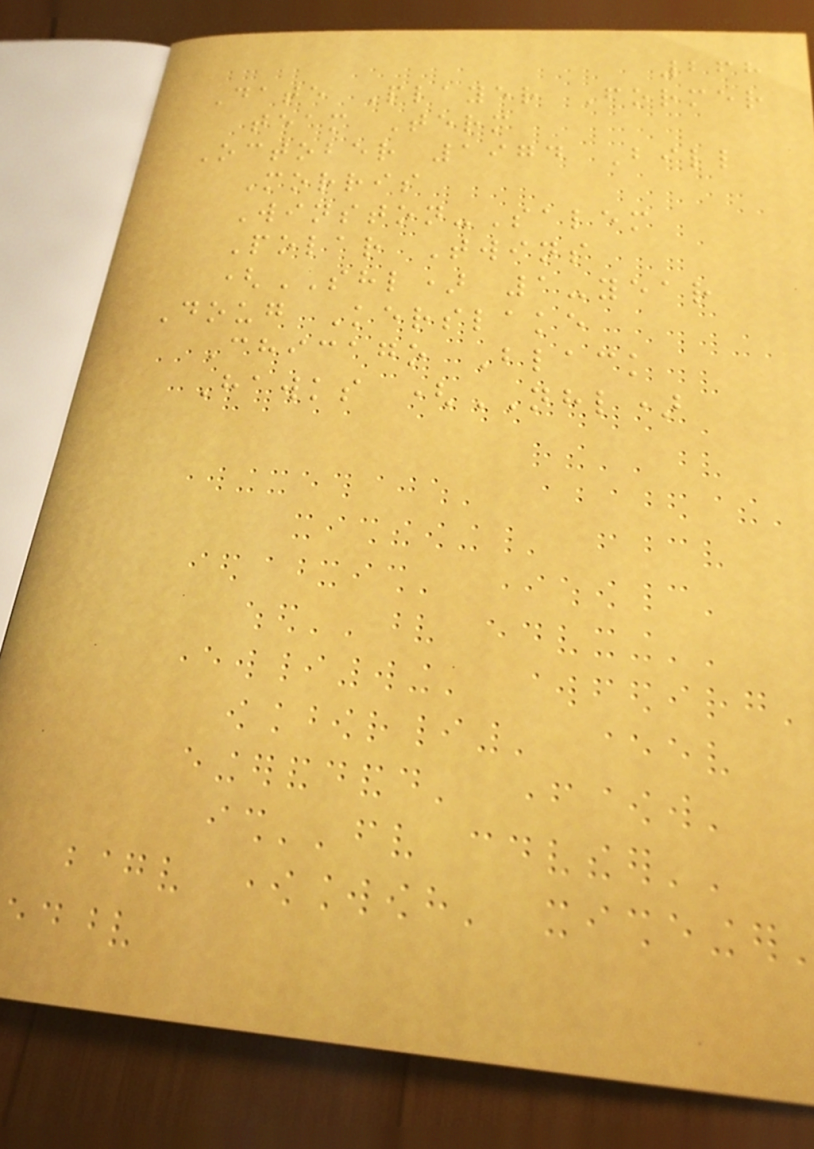268
Date Player Former
team Term
October 1974 Bill
Morris
Winston-Salem
Polar Twins
(SHL) 1-year
Doug Kerslake
Chicago Black
Hawks (NHL)
